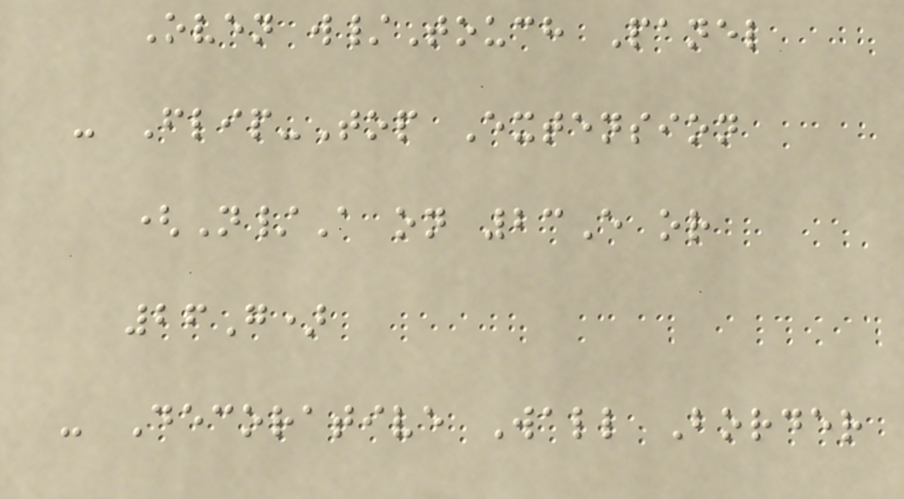Oven w/Touch Panel
- Flip-Top Extension
(N/A on 23E or
26G)
- Decorative Wall Border
